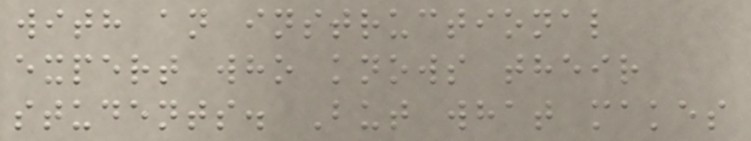with an instructional
expert who knows their
students. But what makes
